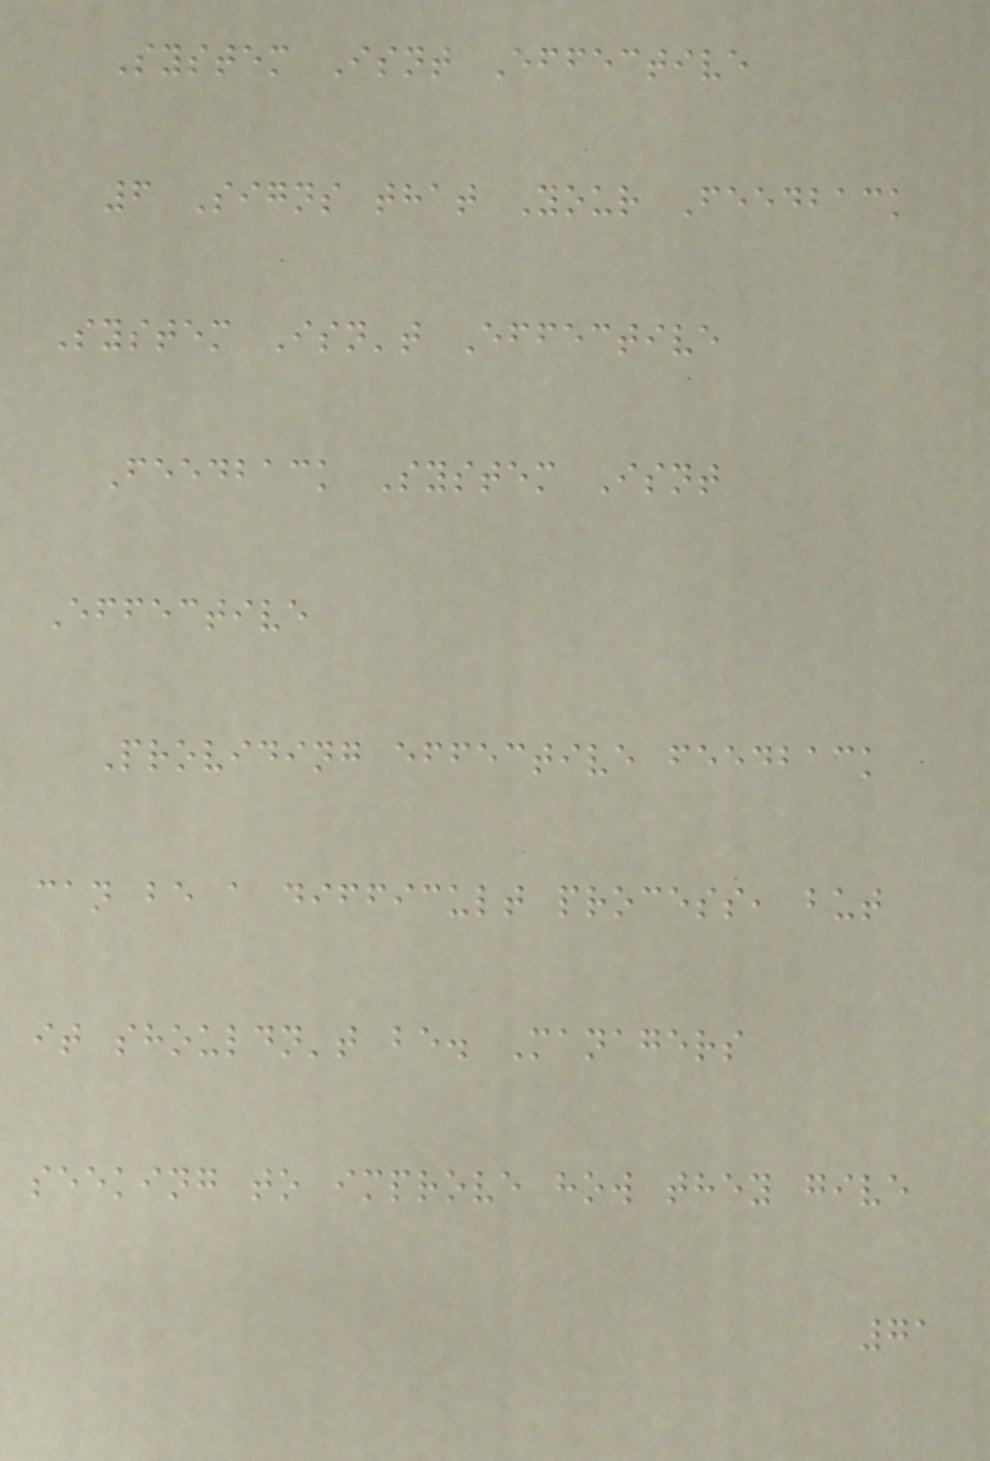System Isnt Effective
6 Signs that Your Feedback
System Isn't Effective
Feedback System Isnt
Effective
Providing effective feedback
can be a difficult process, but
it shouldn't be. Managers
seeking to improve how they give
71
